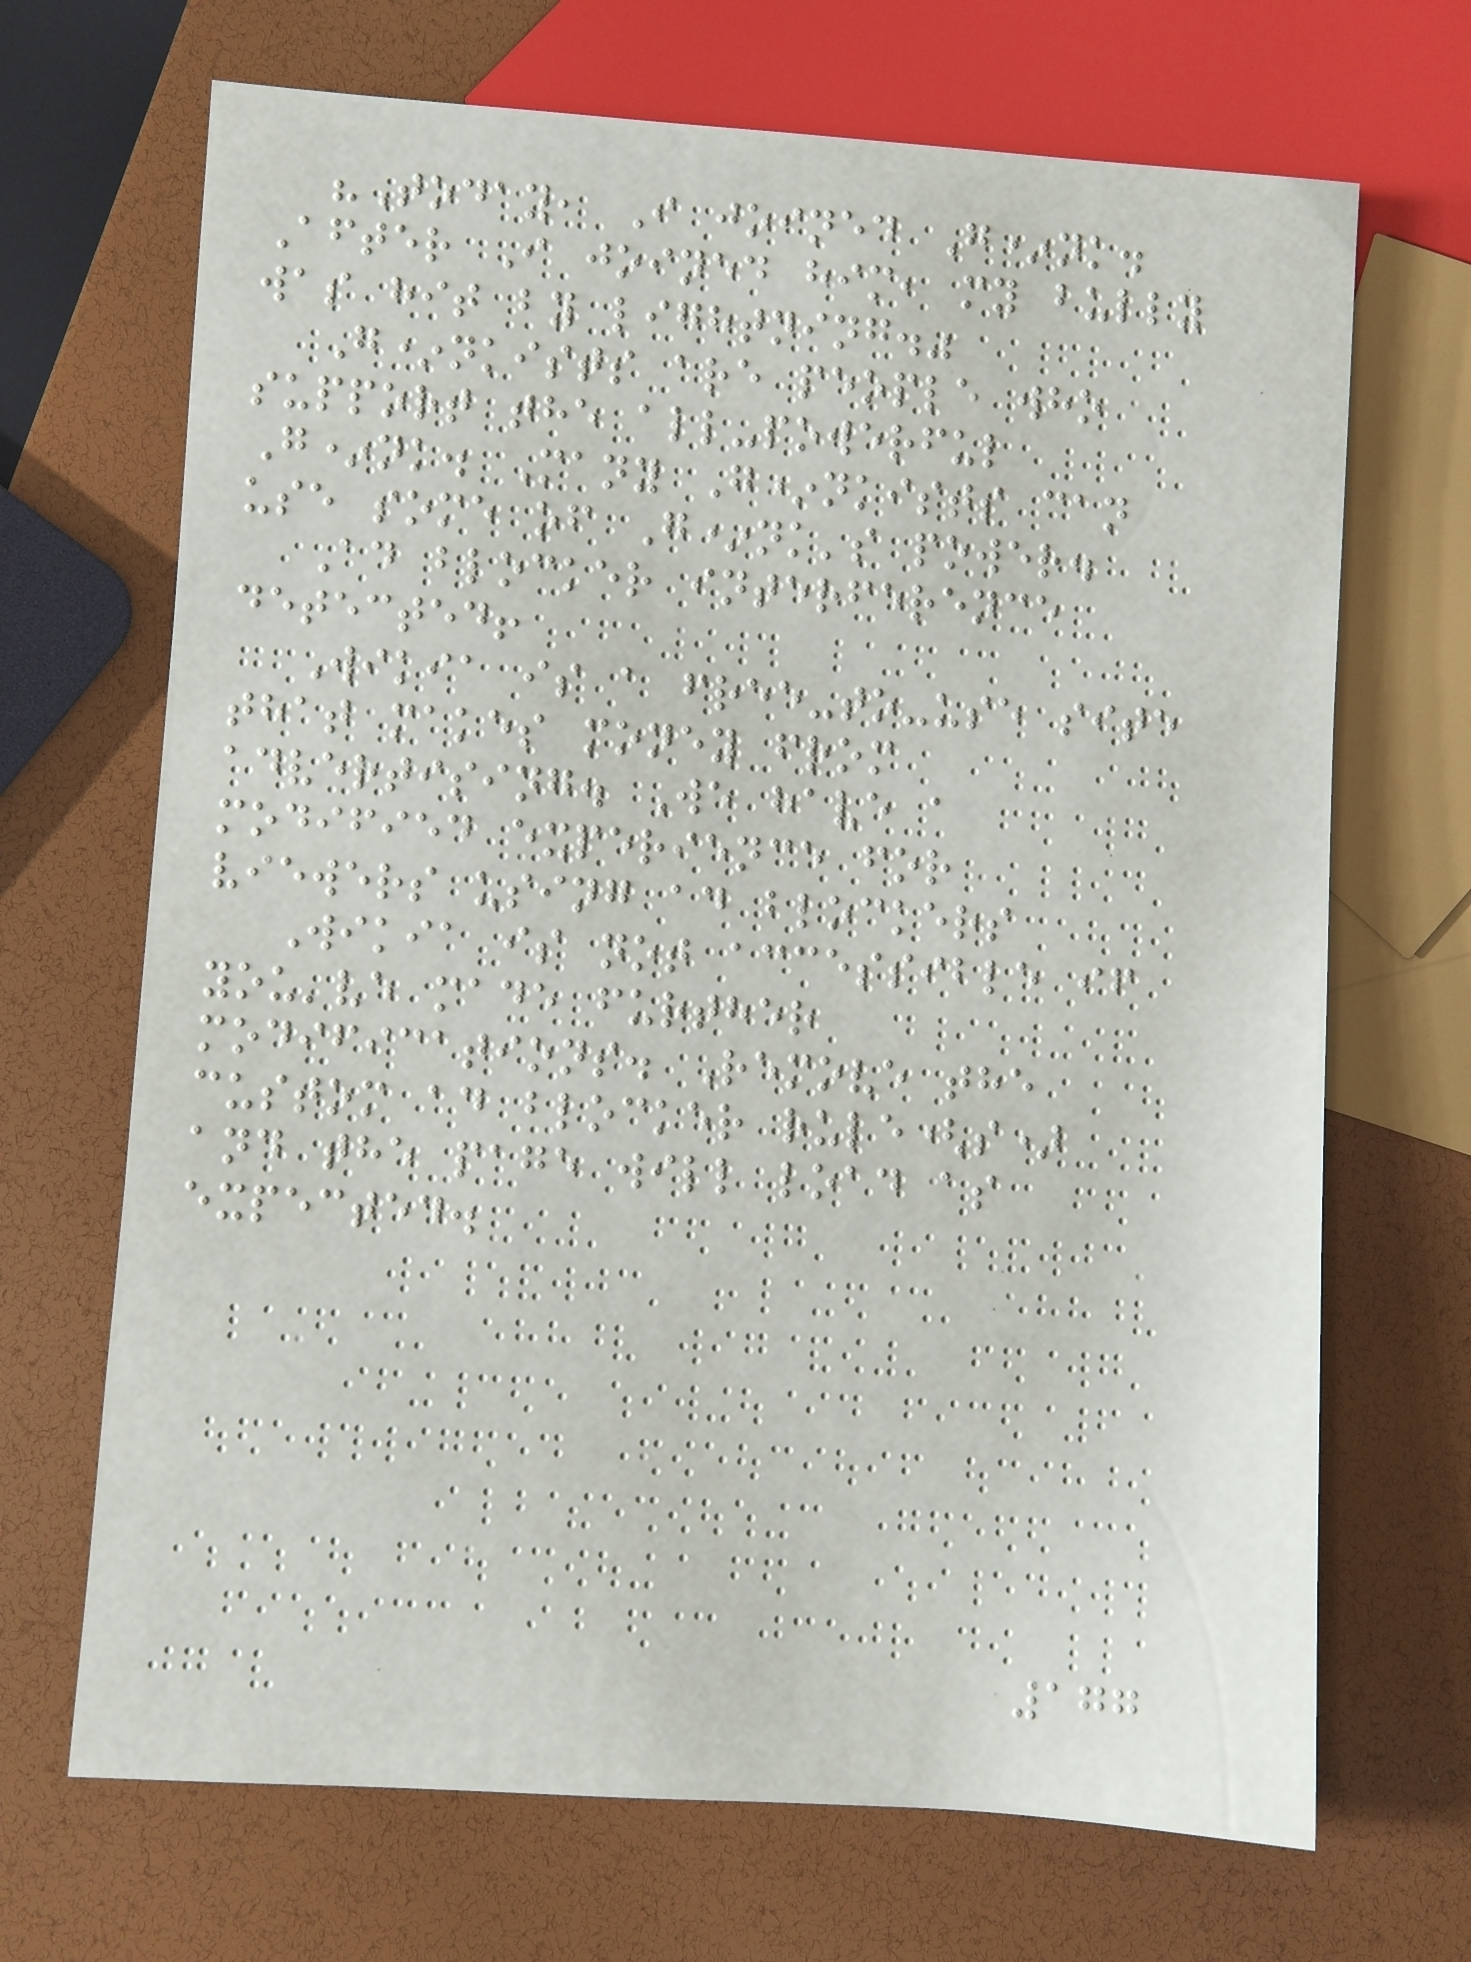"Today, I joined G*nk.
After I joined him, my bully
was hit by lightning."
G*nkists are people who
support the all-powerful
G*nk. Many G*nkists can
use some of G*nk's power.
Ad blocker interference
detected!
Wikia is a free-to-use site
that makes money from
advertising. We have a
modified experience for
viewers using ad blockers
Wikia is not accessible if
you've made further
modifications. Remove the
custom ad blocker rule(s)
and the page will load as
expected.
177
